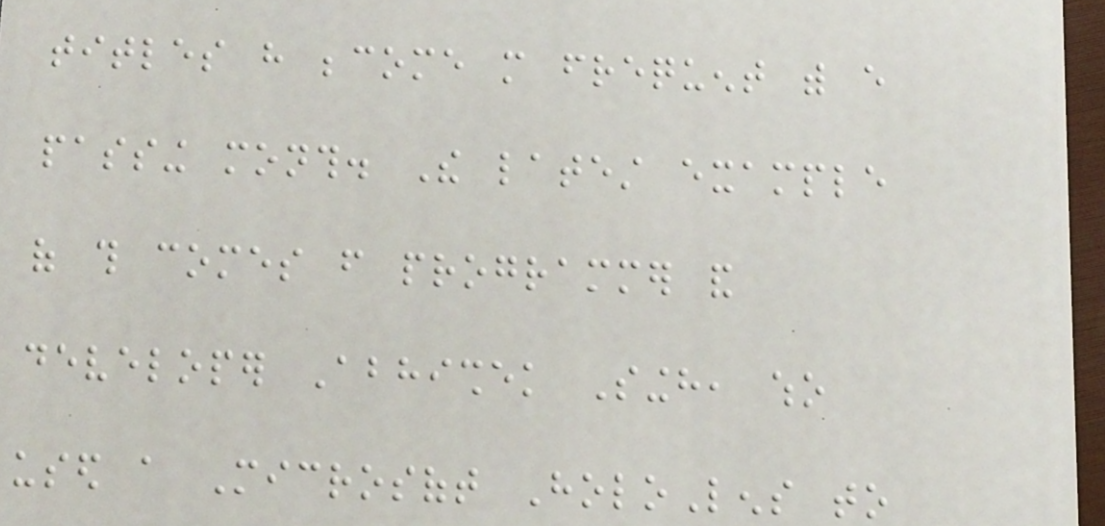titles have become more frequent with every
passing month. The latest example
of this comes from programmer and
developer Abhishek Singh, who
used a Microsoft HoloLens to
